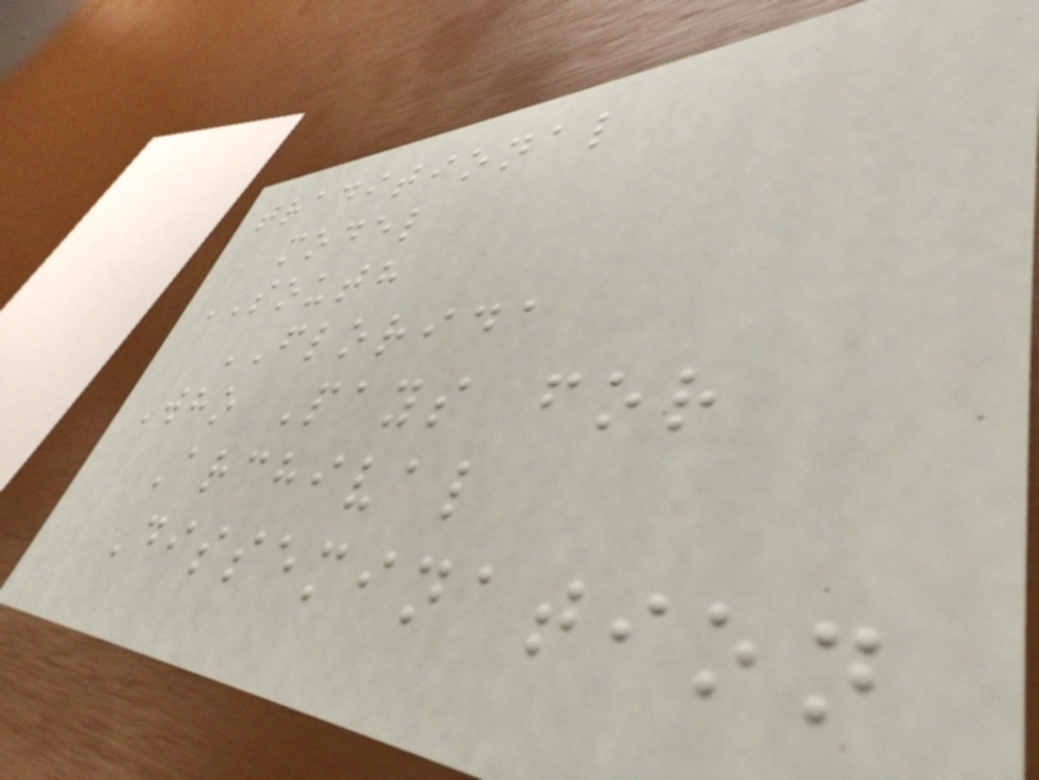traditional
model
SOUTH
FLORIDA
Who Pays for
Archival
Dissemination
